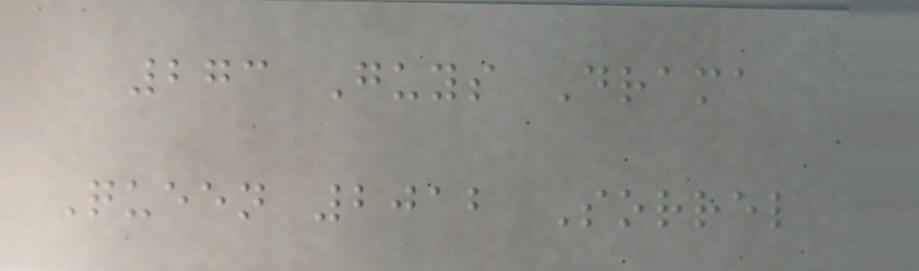273 Guys Drama
Queen 2012 Sorrel
